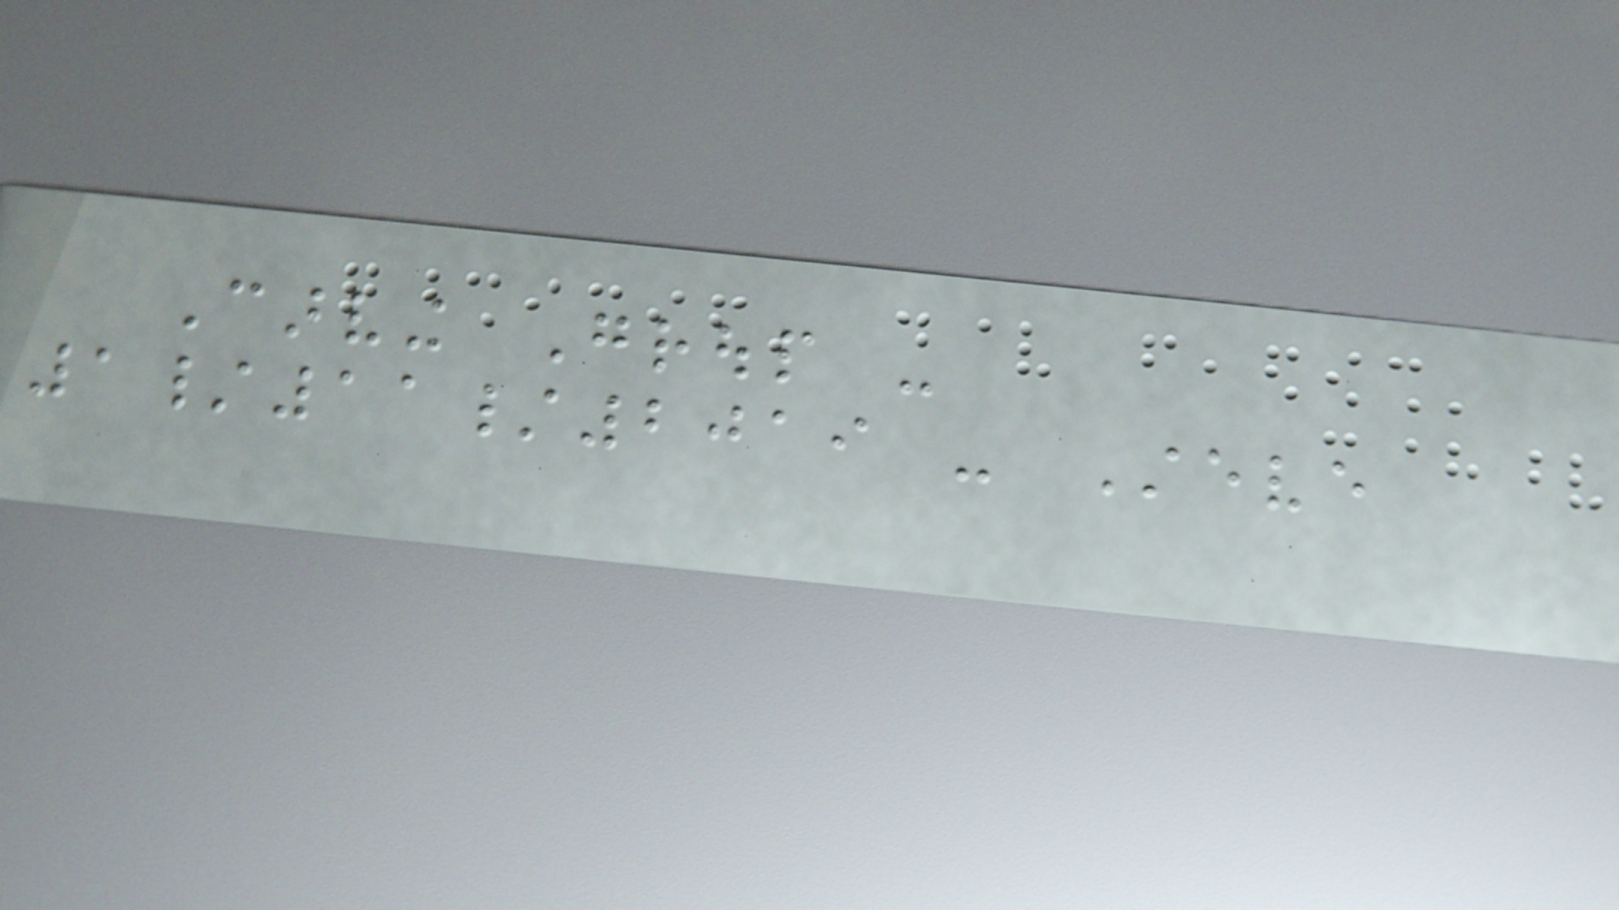Carving Group -
1/11/2019 - Steve
